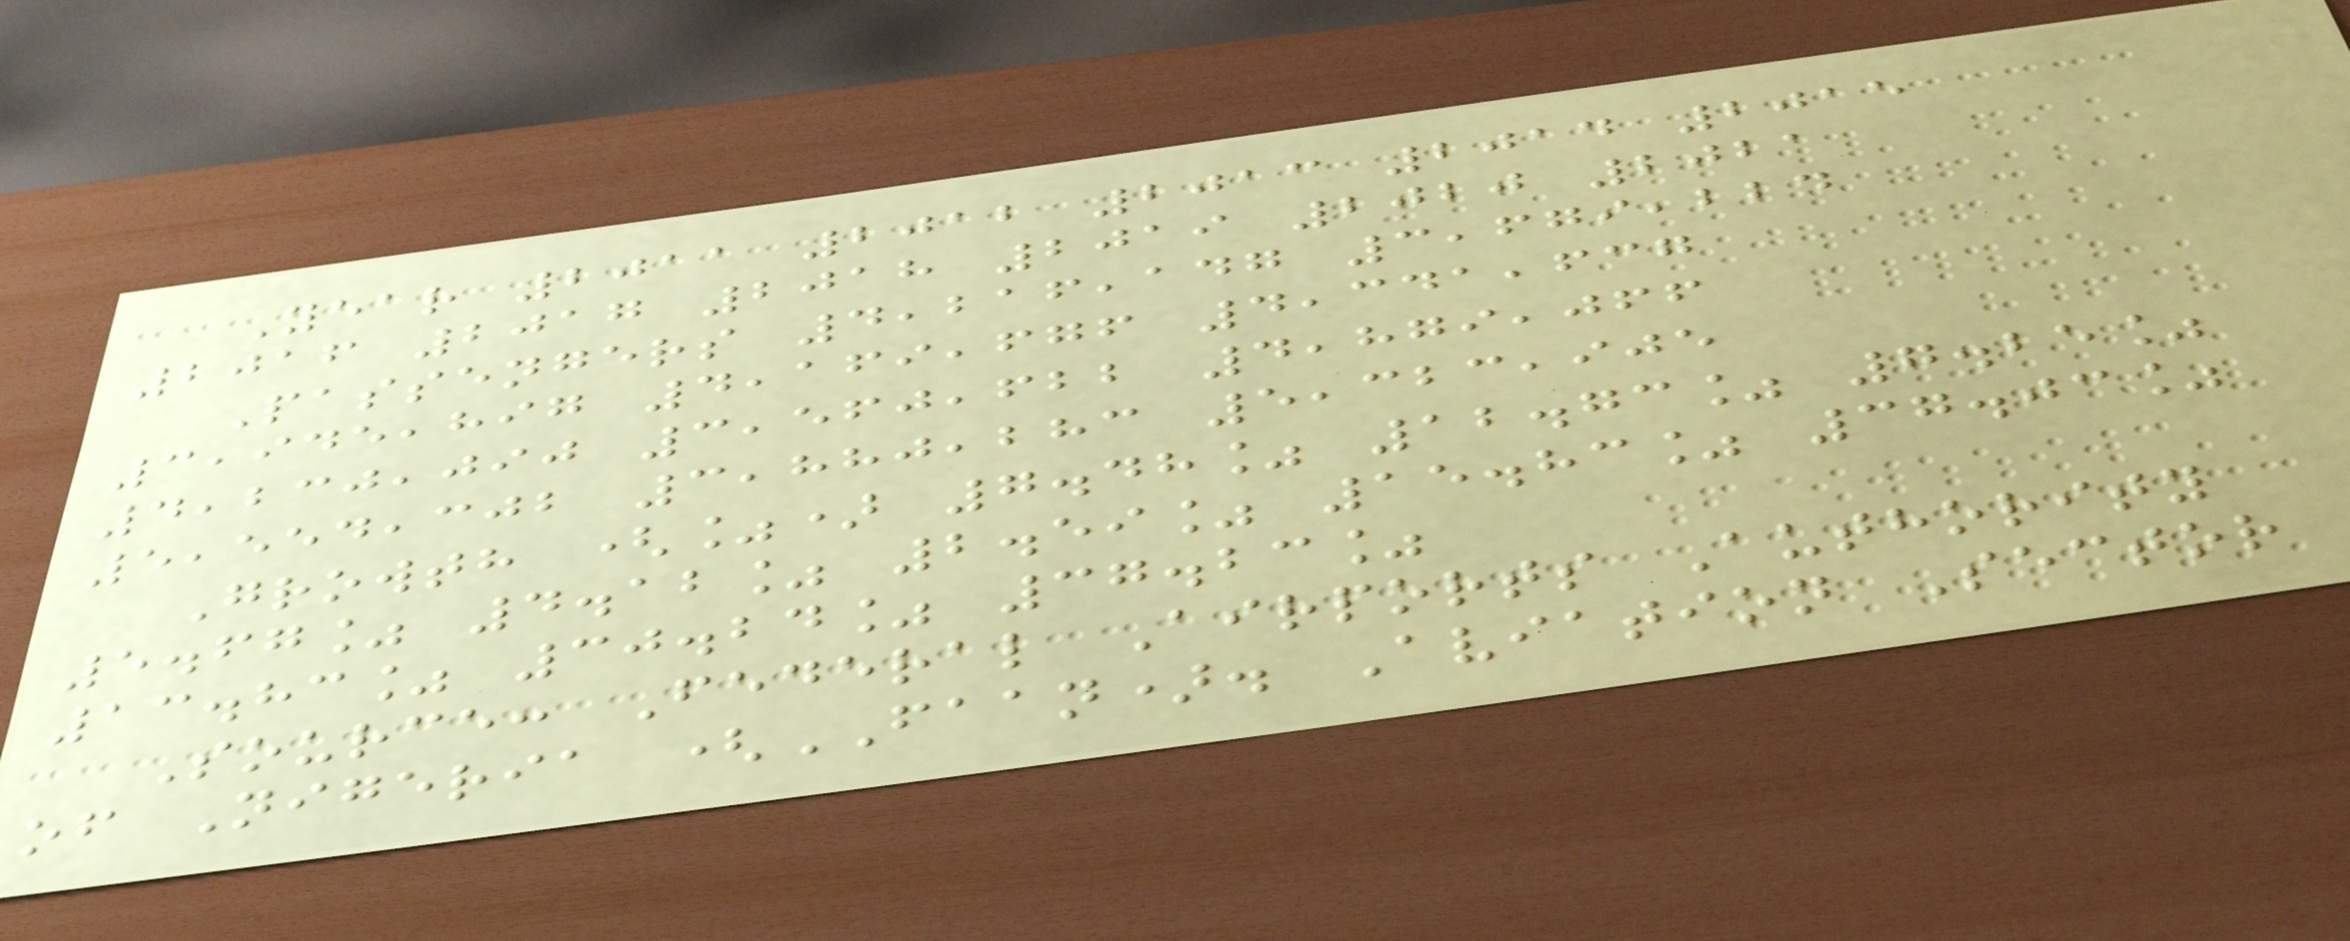Year 2011 2012 2013 2014 2015
2016 2017 2018 2019 2020 2021
Passengers 4,216,147 3,679,224
3,945,897 4,169,676 4,341,637
4,230,090 3,560,622 4,879,066
5,554,302 3,880,283 5,323,905
Growth (%) 7.48% 12.73% 7.25%
5.67% 4.12% 2.59% 15.83% 37.03%
13.83% 30.24% 37.23%
Source: Federal Airports Authority
of Nigeria (FAAN). Aviation Sector
